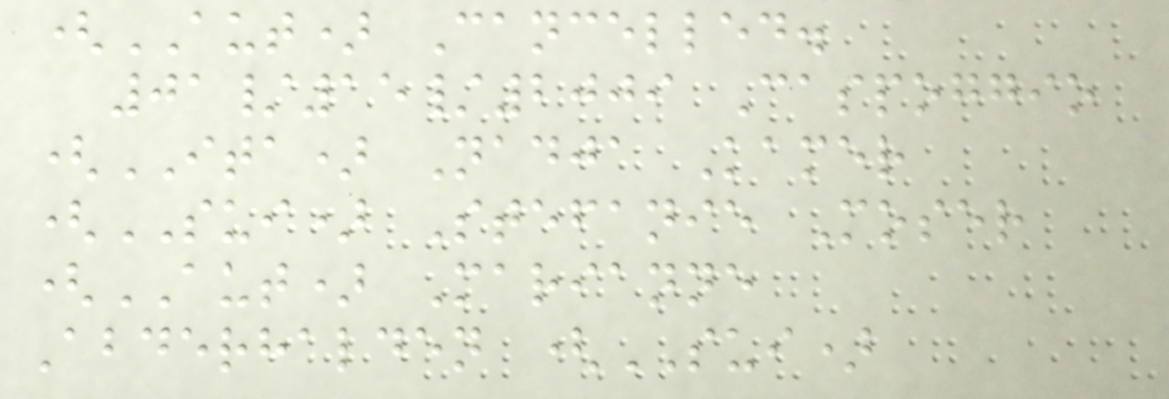(AUT) Cancelled.
01/15/2009 Caspoggio
(ITA) Nadja Kamer
(SUI) Stefanie Moser
(AUT) Marianne
Abderhalden (SUI)
